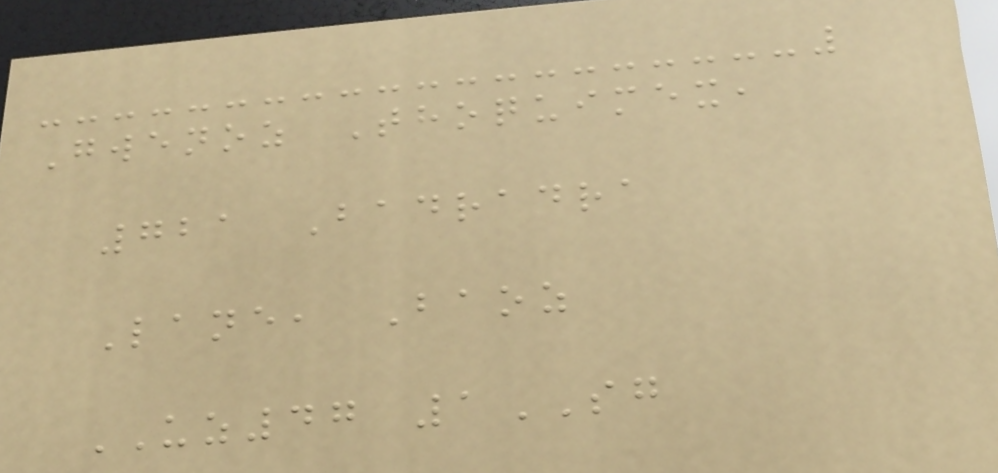Gwenoz Thoquimex,
721 Badradra
Lane, Baoz
UZ47 1SG
